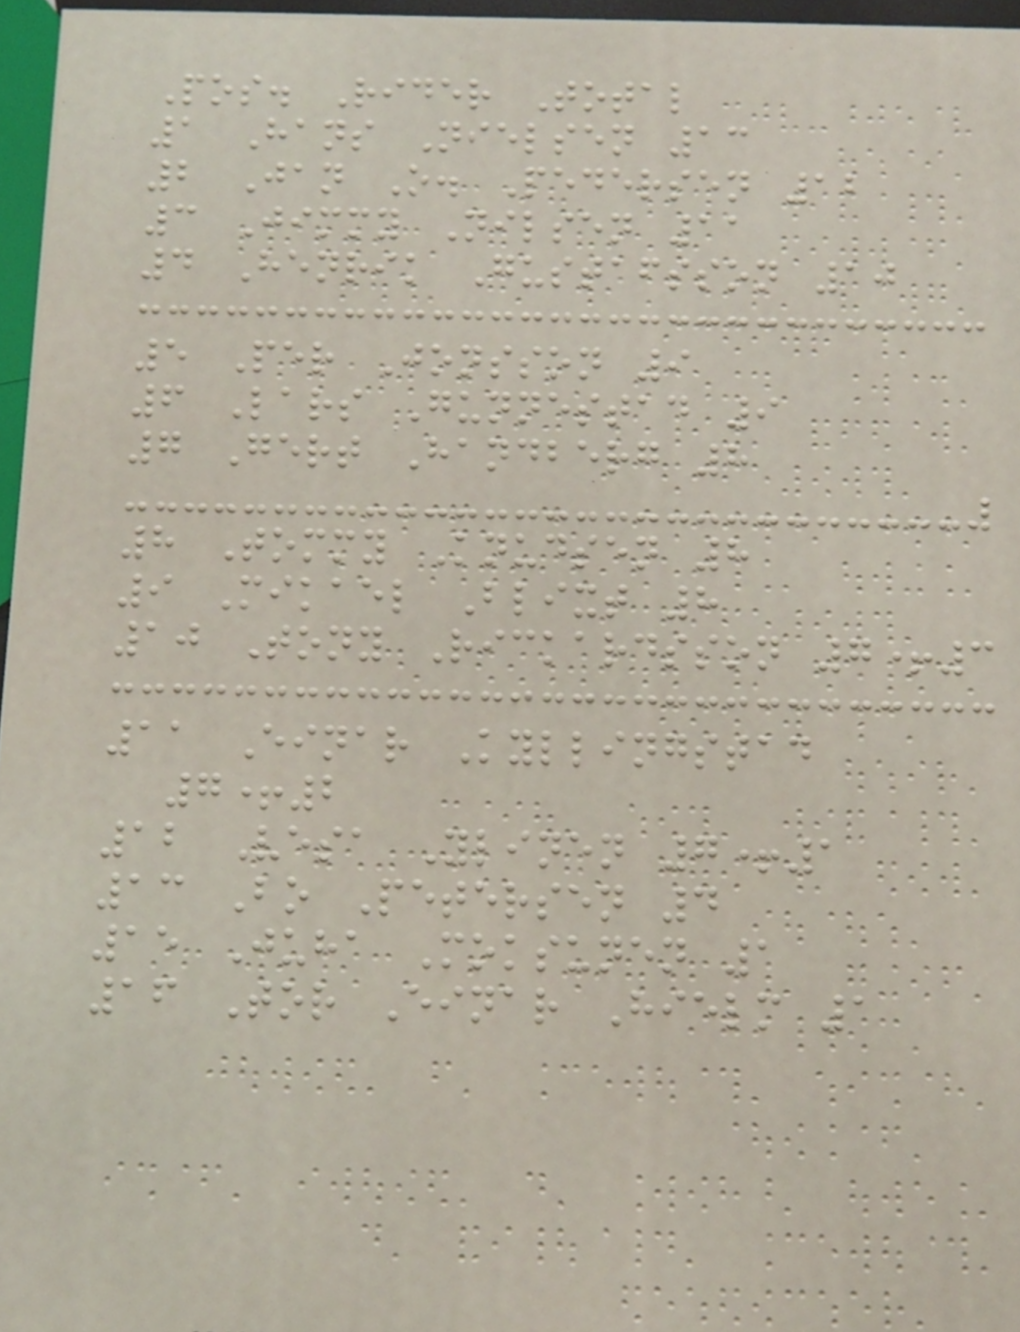Pos. Rider Total
1 Hans Nielsen 13
2 Jan O. Pedersen 12
3 Jimmy Nilsen 11
4 Henrik Gustafsson 10
5 Per Jonsson 9
6 Lars Gunnestad 9
7 Gert Handberg 8
8 Tommy Knudsen 8
9 Mikael Blixt 8
10 Tony Rickardsson 7+3
11 Einar Kyllingstad
7+2
12 Vesa Ylinen 7+1
13 Bo Petersen 4
15 Juha Moksunen 1
16 Tor Einar Hielm 1
